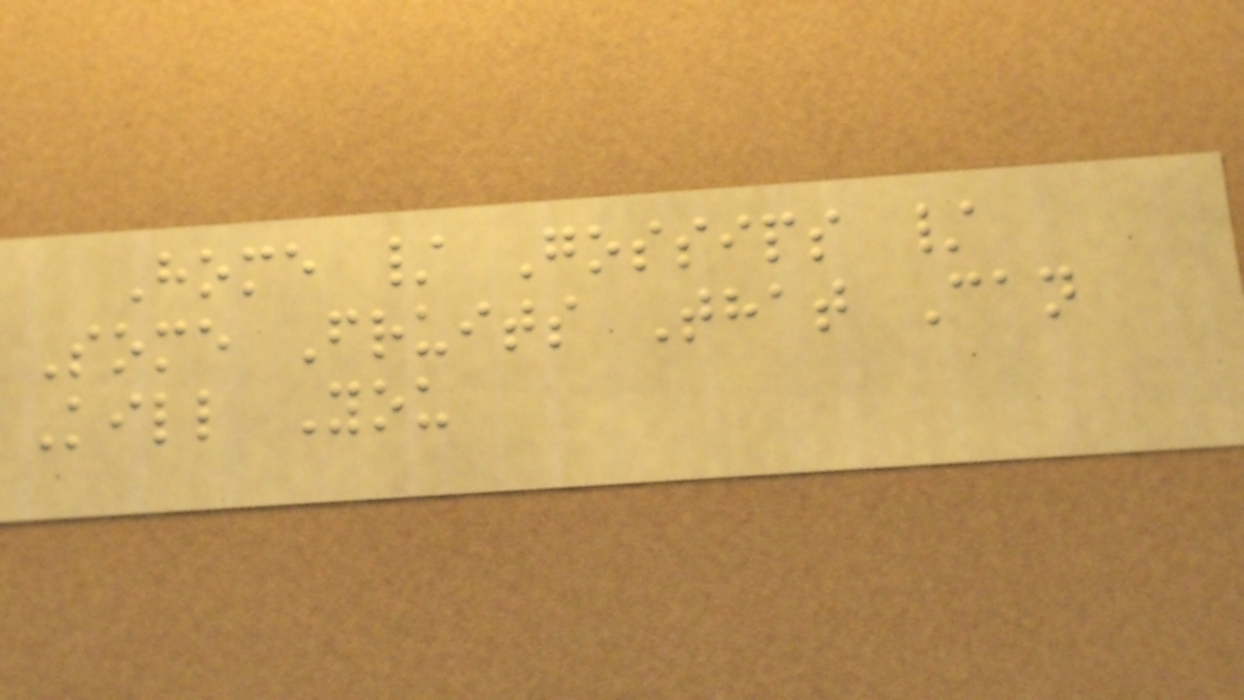Home / Gossips /
Some Fruits That Can
Kill You
